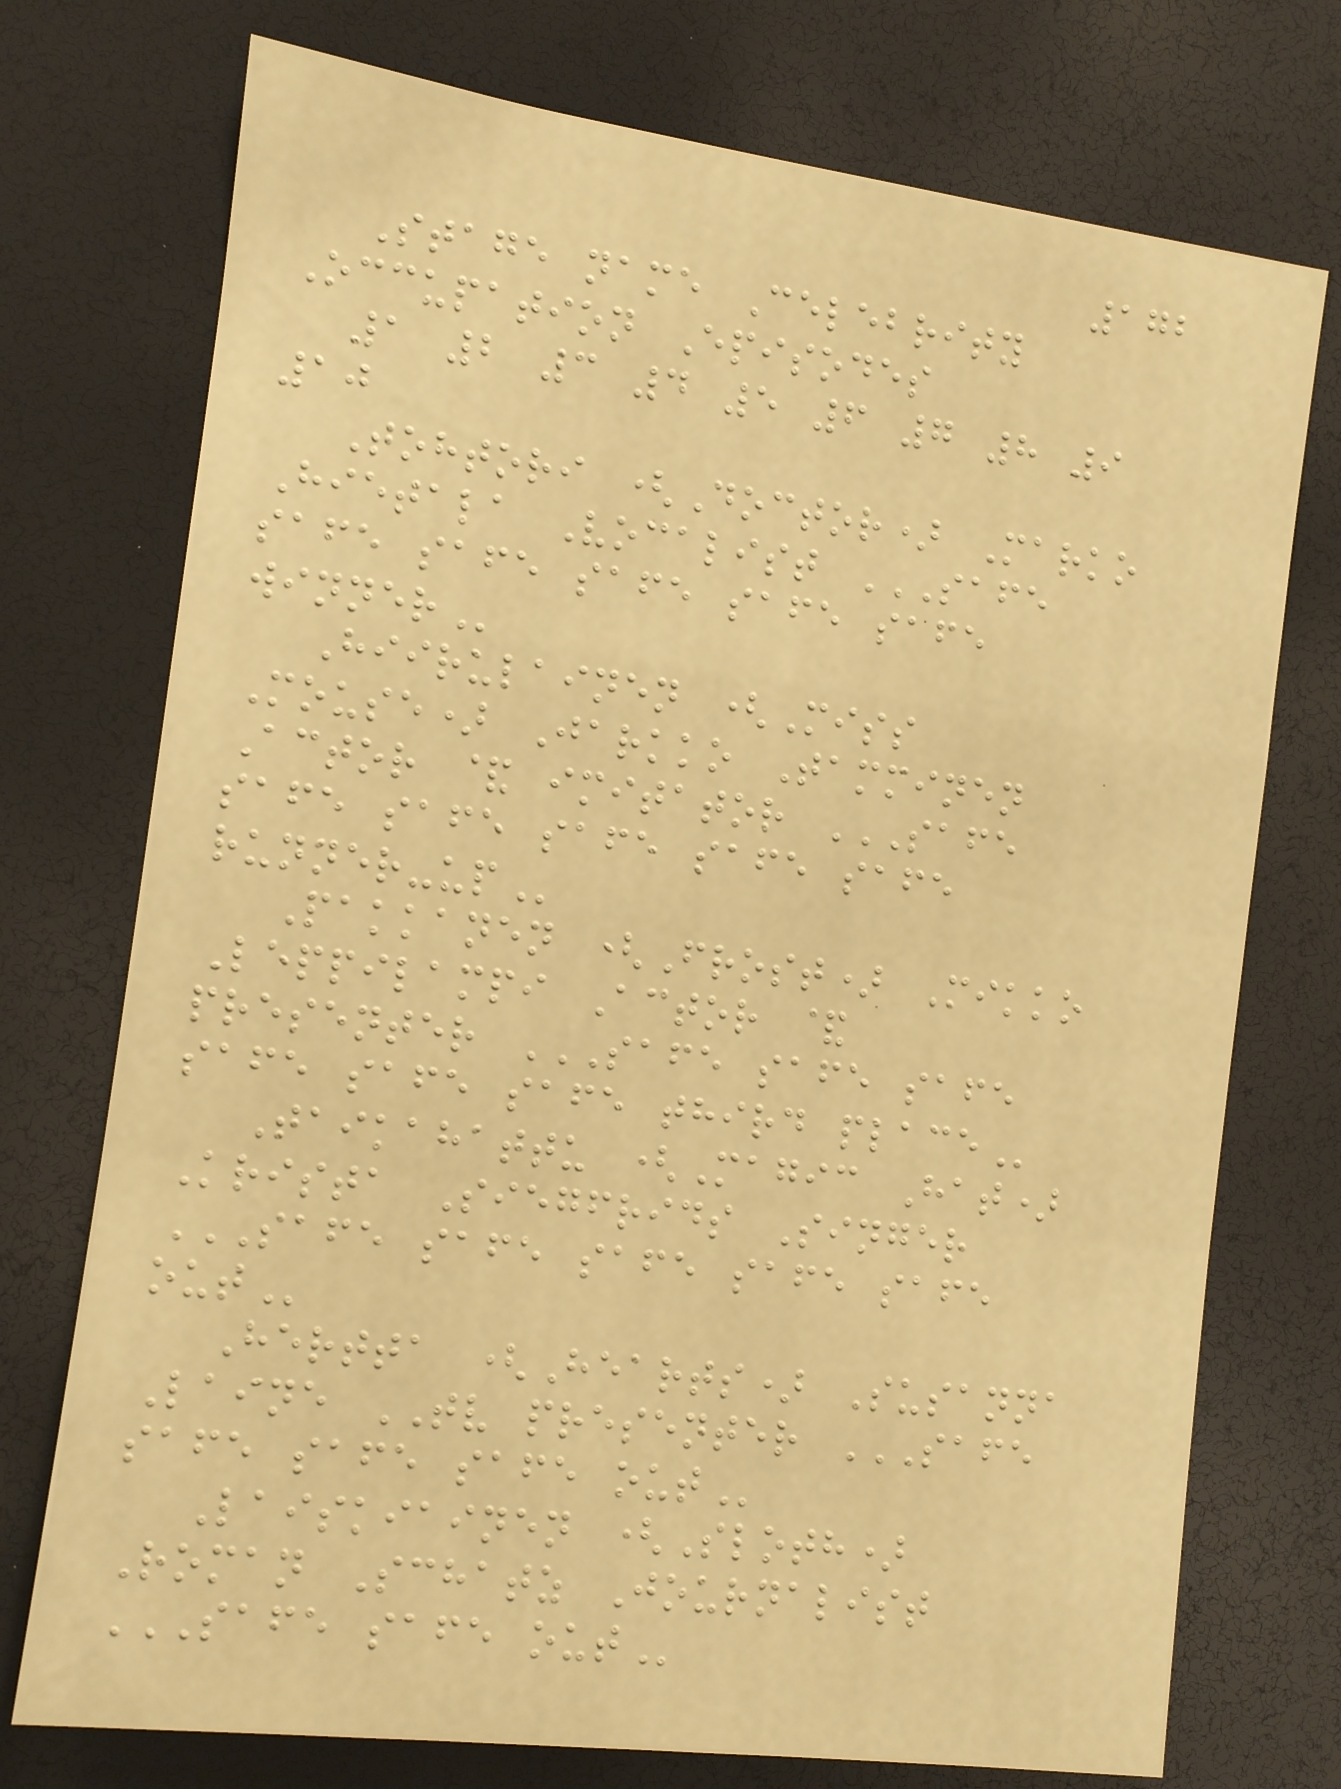172
Stage name Celebrity
Occupation Episodes
1 2 3 4 5 6 7 8 9
10
Tohtori (Doctor) Marko
Hietala Vocalist SAFE
SAFE SAFE SAFE SAFE SAFE
WINNER
Hiirulainen (Miss
Mouse) Jarkko Tamminen
Actor & imitator SAFE
SAFE SAFE SAFE SAFE SAFE
RUNNER-UP
Pakkanen (Frost) Mikko
Leppilampi Actor &
presenter SAFE SAFE SAFE
SAFE SAFE SAFE THIRD PLACE
Taikahattu (Magic Hat)
Krista Siegfrids Singer
SAFE SAFE SAFE SAFE SAFE
OUT
Hertta (Hearts) Susanna
Laine TV presenter SAFE
SAFE SAFE SAFE OUT
Laiskiainen (Sloth)
Roman Schatz Journalist
SAFE SAFE OUT
